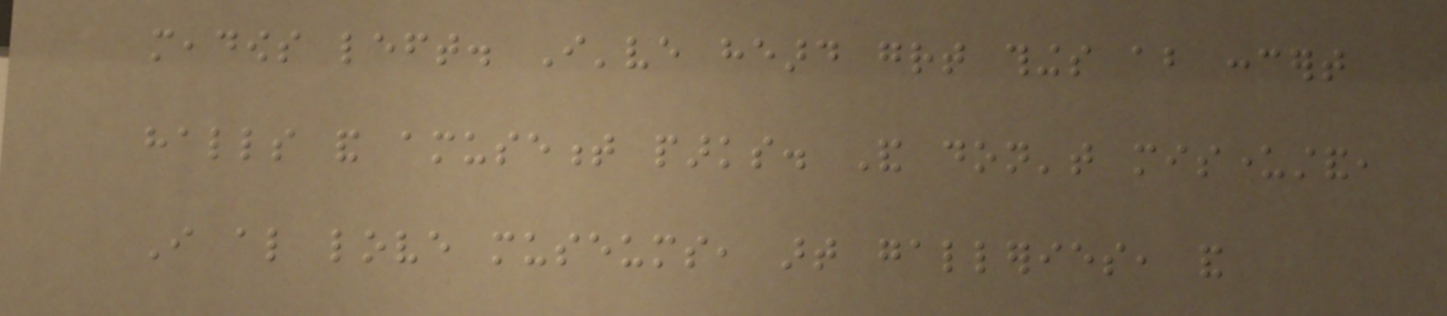meadows left. I've heard great things about concert
halls and amusement parks. And don't misunderstand,
I also love museums, art galleries, and
